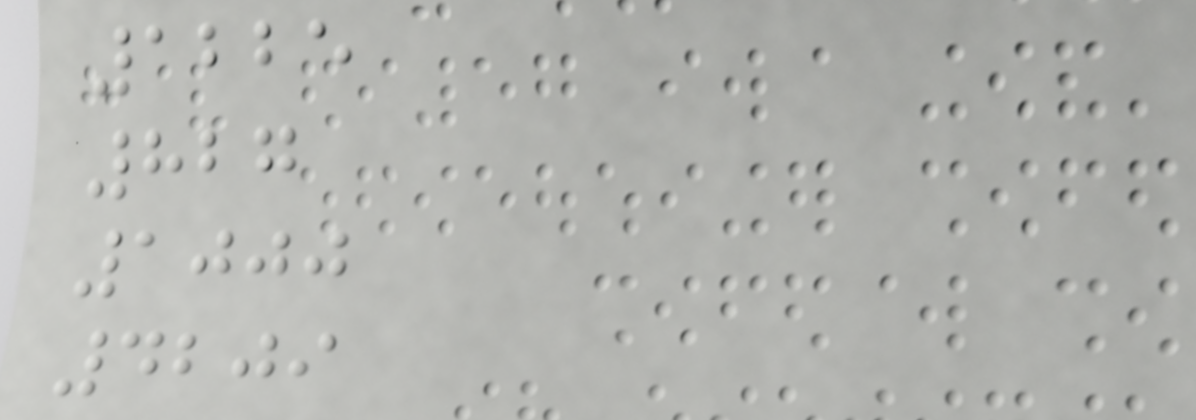1225
827
1000
4209
